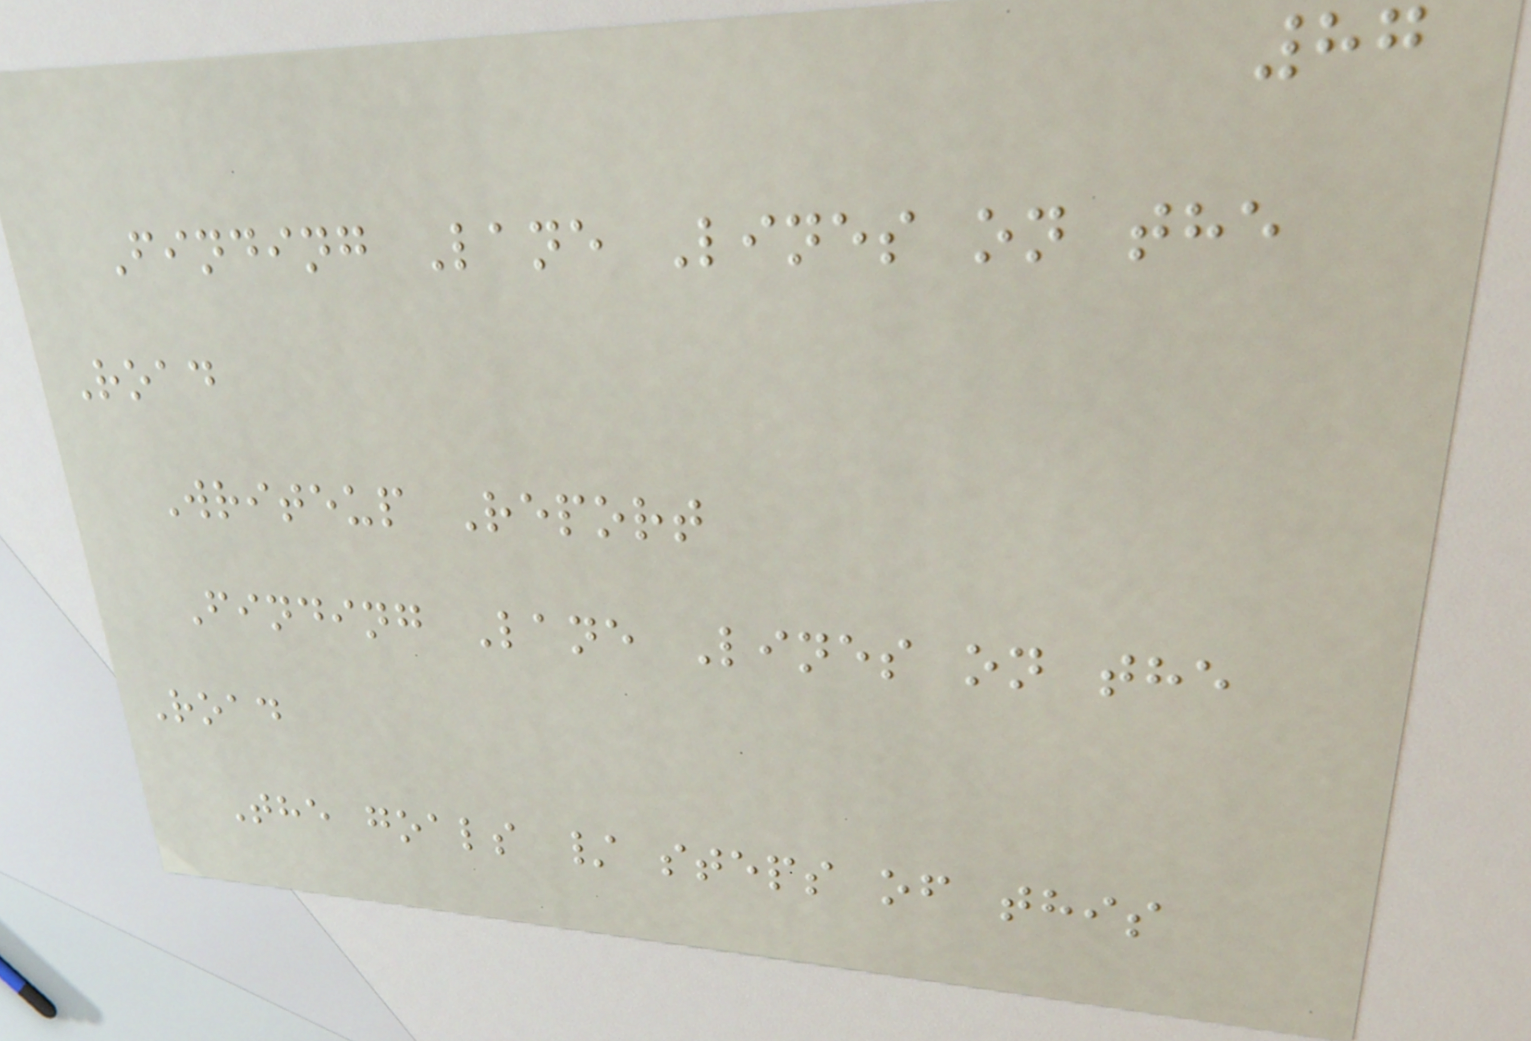87
Finding Lane Lines on the
Road
Writeup Report
Finding Lane Lines on the
Road
The goals / steps of this
